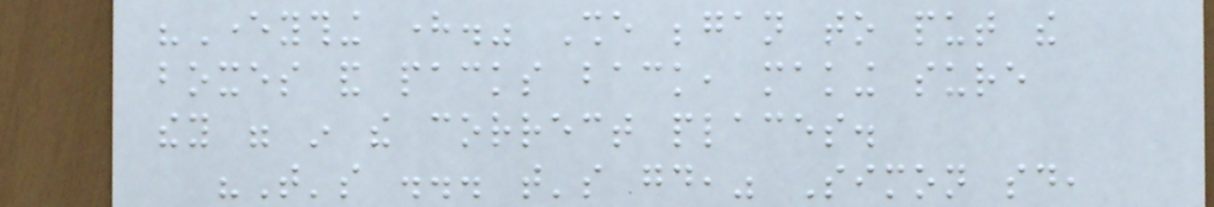"Everything here." She began to put the
boxes and packs back, making sure
they were in the correct places.
"That's ... that's good," Simon said,
